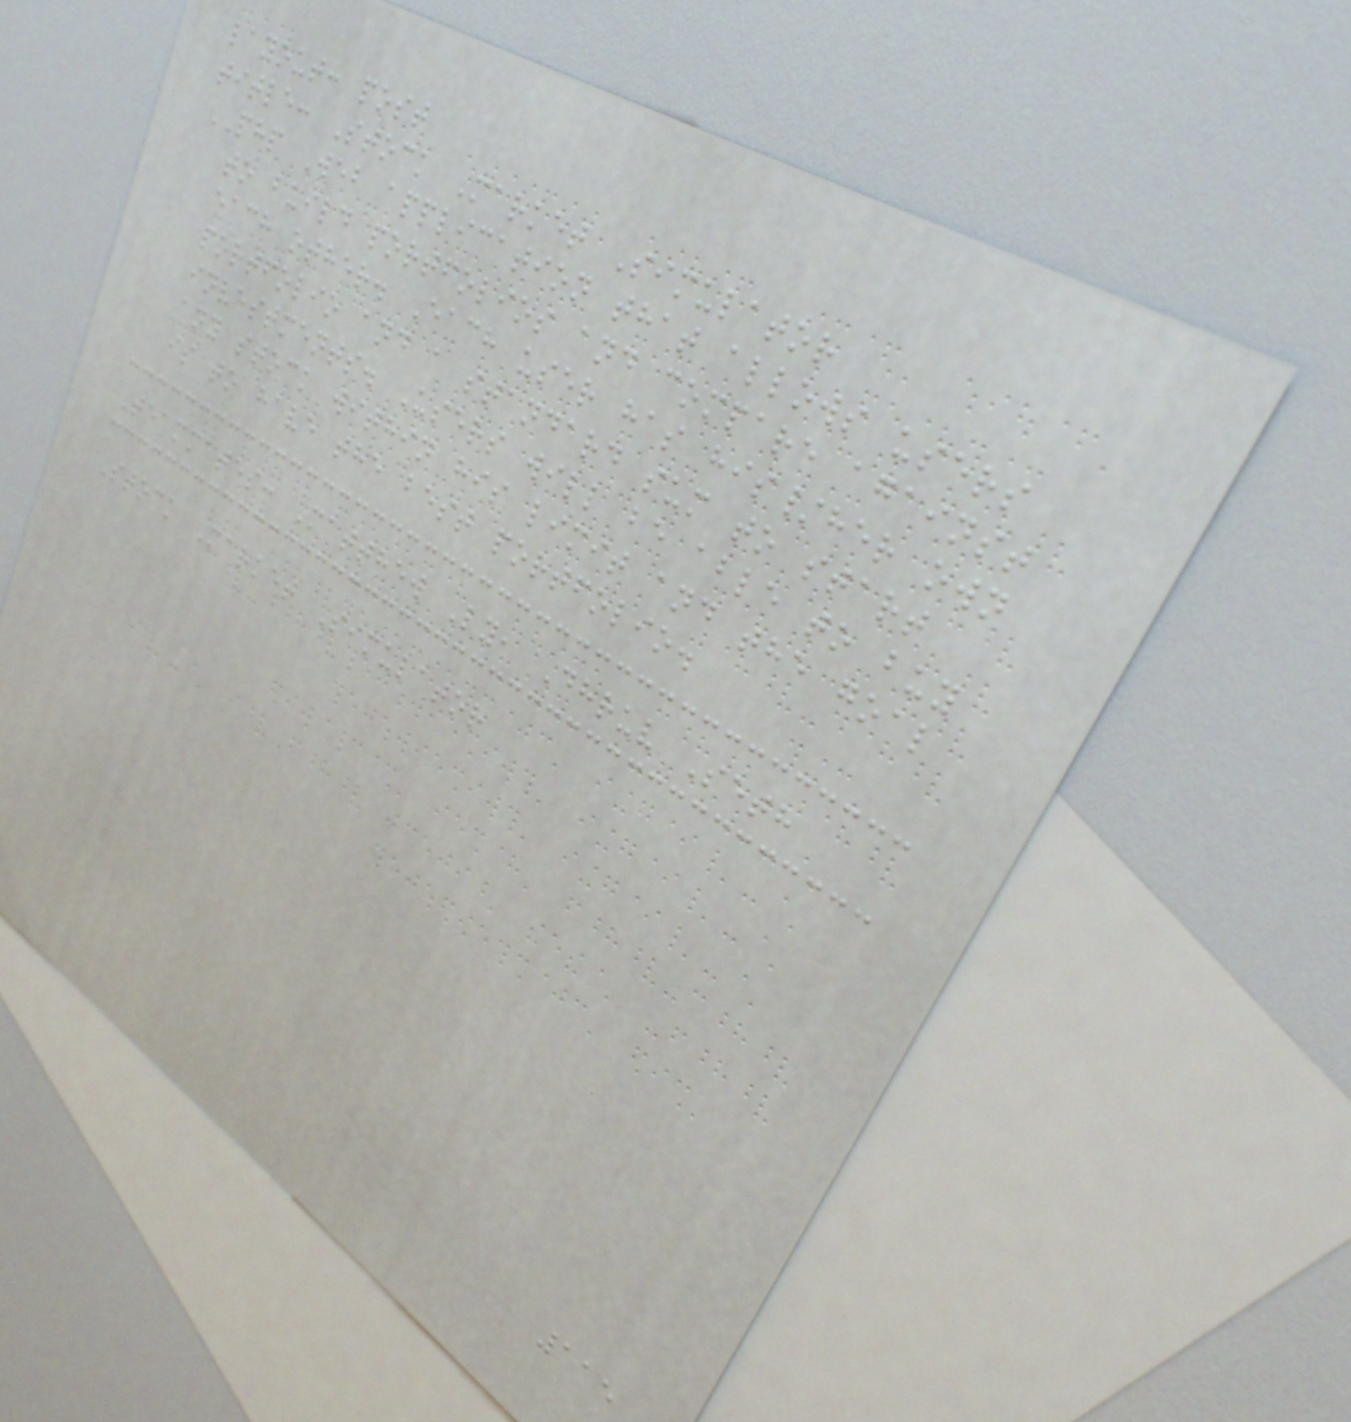layout: post
title: Stock Market Simulator
PHP Web application that allows users
to build portfolios and compare against
each other. Each user has his/her own
portfolio and a standard sum to start
investments. Users will be able to buy
any stock within his limit and the goal
is to have the best portfolio.
Teammates: Matthew Ly, Dhruv Seth
Stock Market Simulator
115
